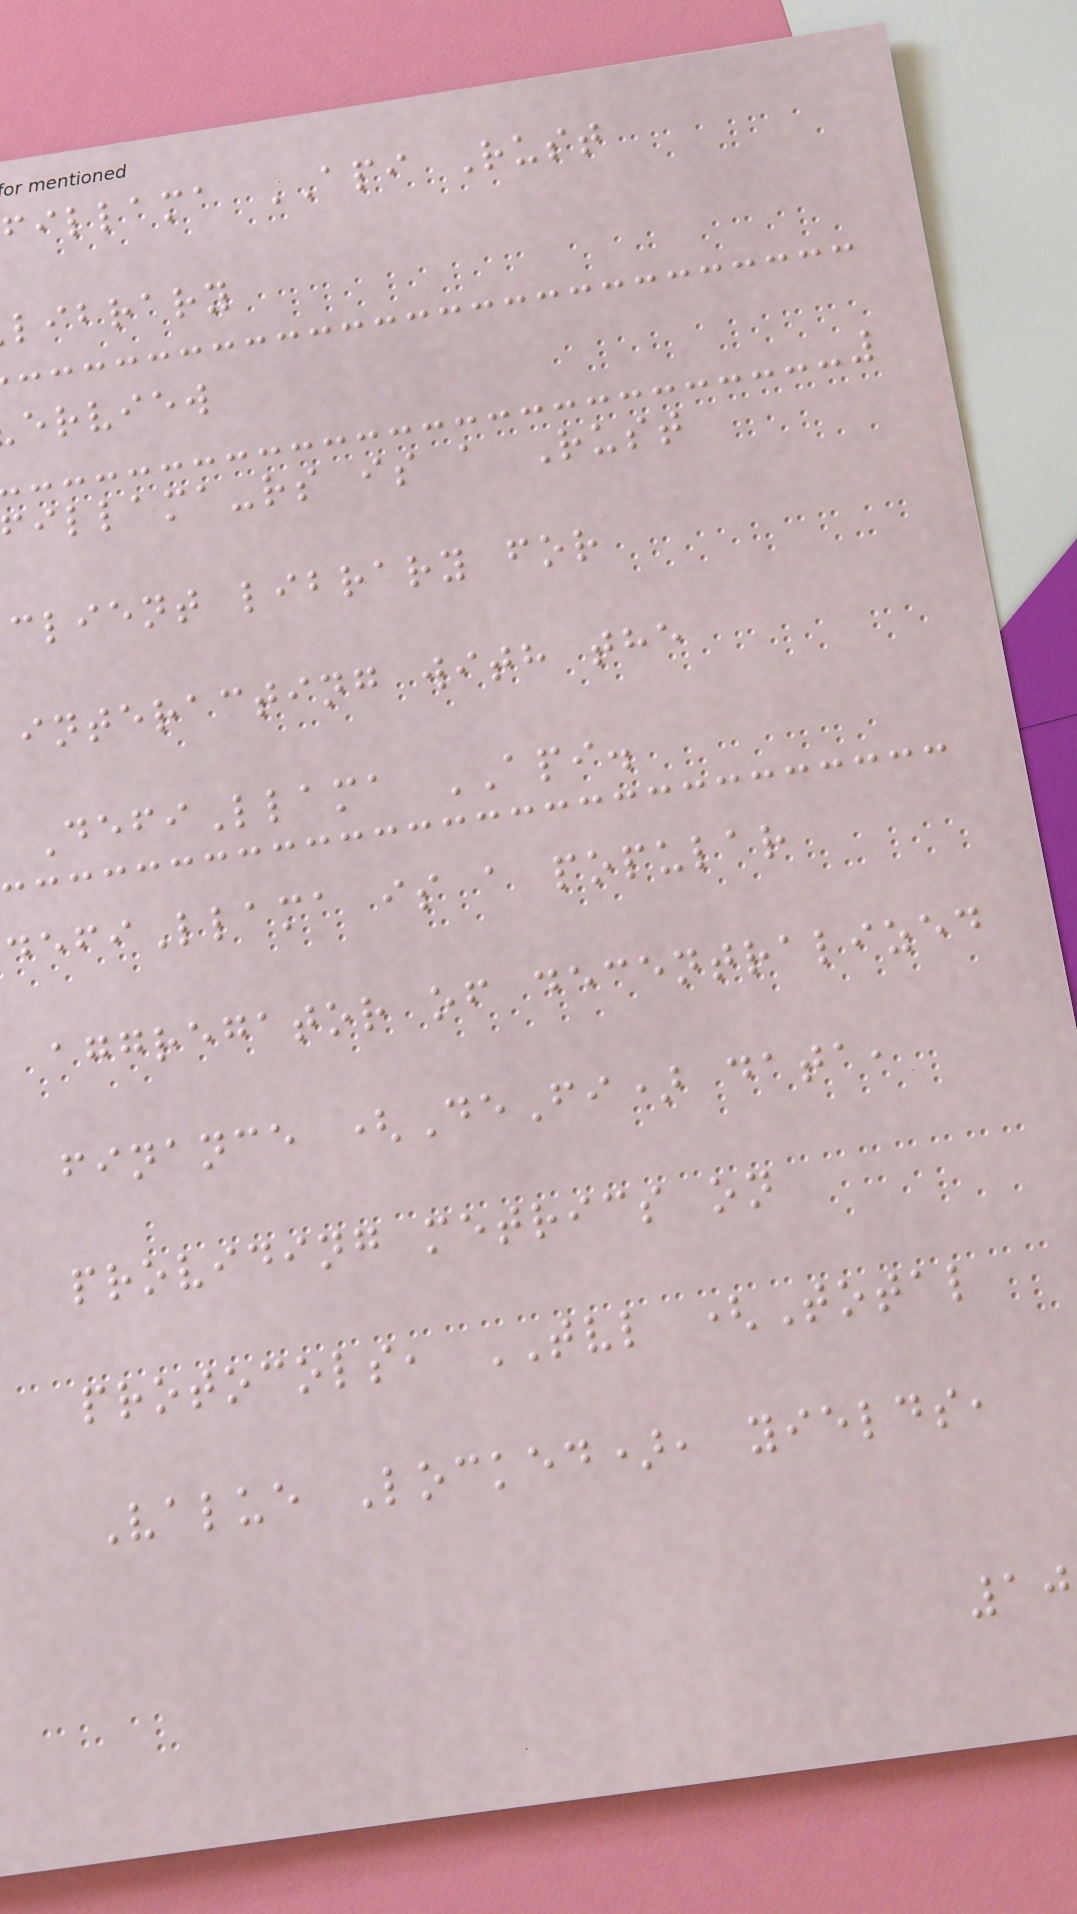fillama API Rust
library
erview
illama-rs is a Rust
client library for
interacting with the
DefiLlama API.
efiLlama is a popular
aggregator of decentralized
finance (DeFi) data,
providing metrics on
protocols, TVL (Total
Value Locked), yields,
